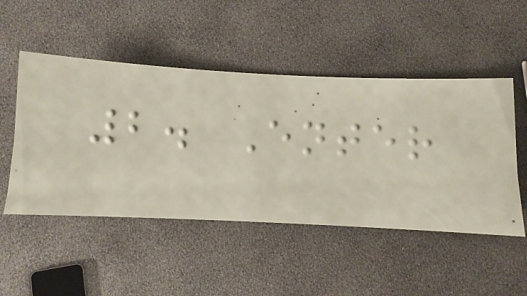2. Enter
